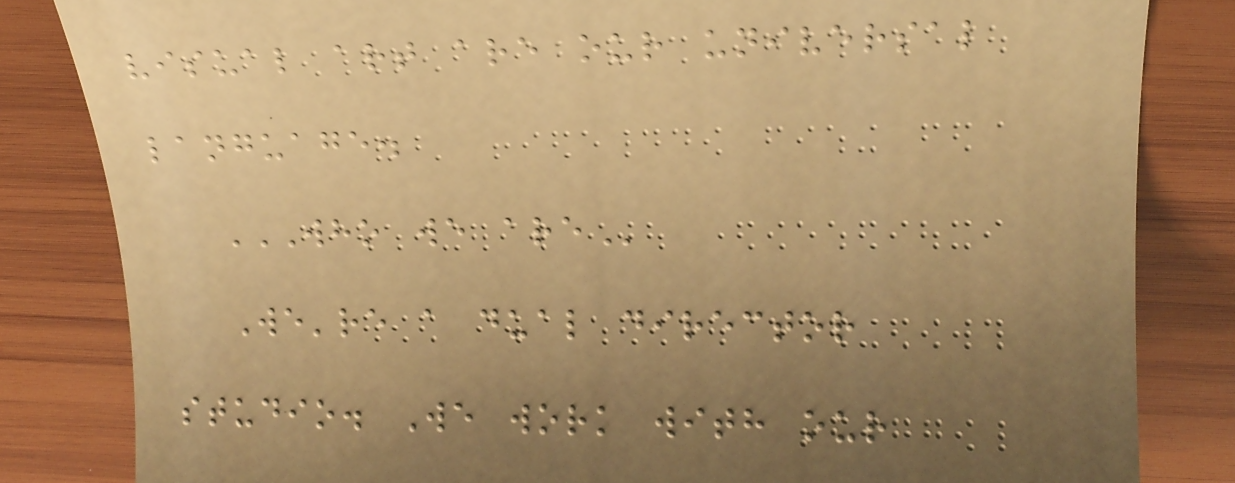visual art are our universal
language.
WHO WE ARE
We're a dual director
studio. We work with our
